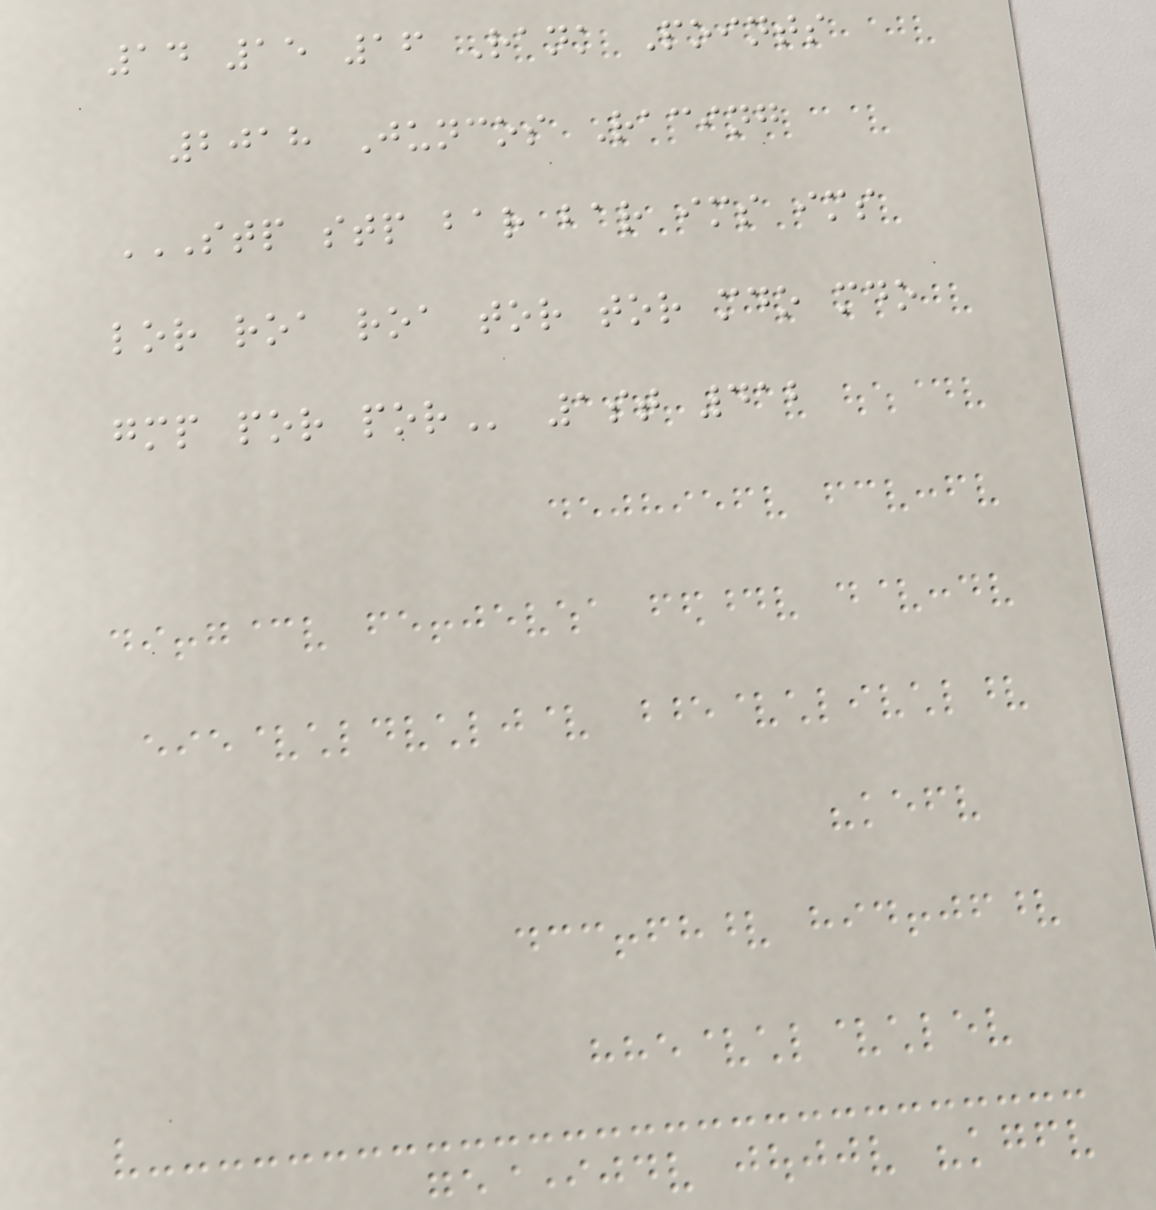14 15 16 Rank Points
2018 Juncos Racing
STP STP BAR BAR IMS IMS
LOR ROA ROA TOR TOR MDO MDO
GMP POR POR 1st 412
